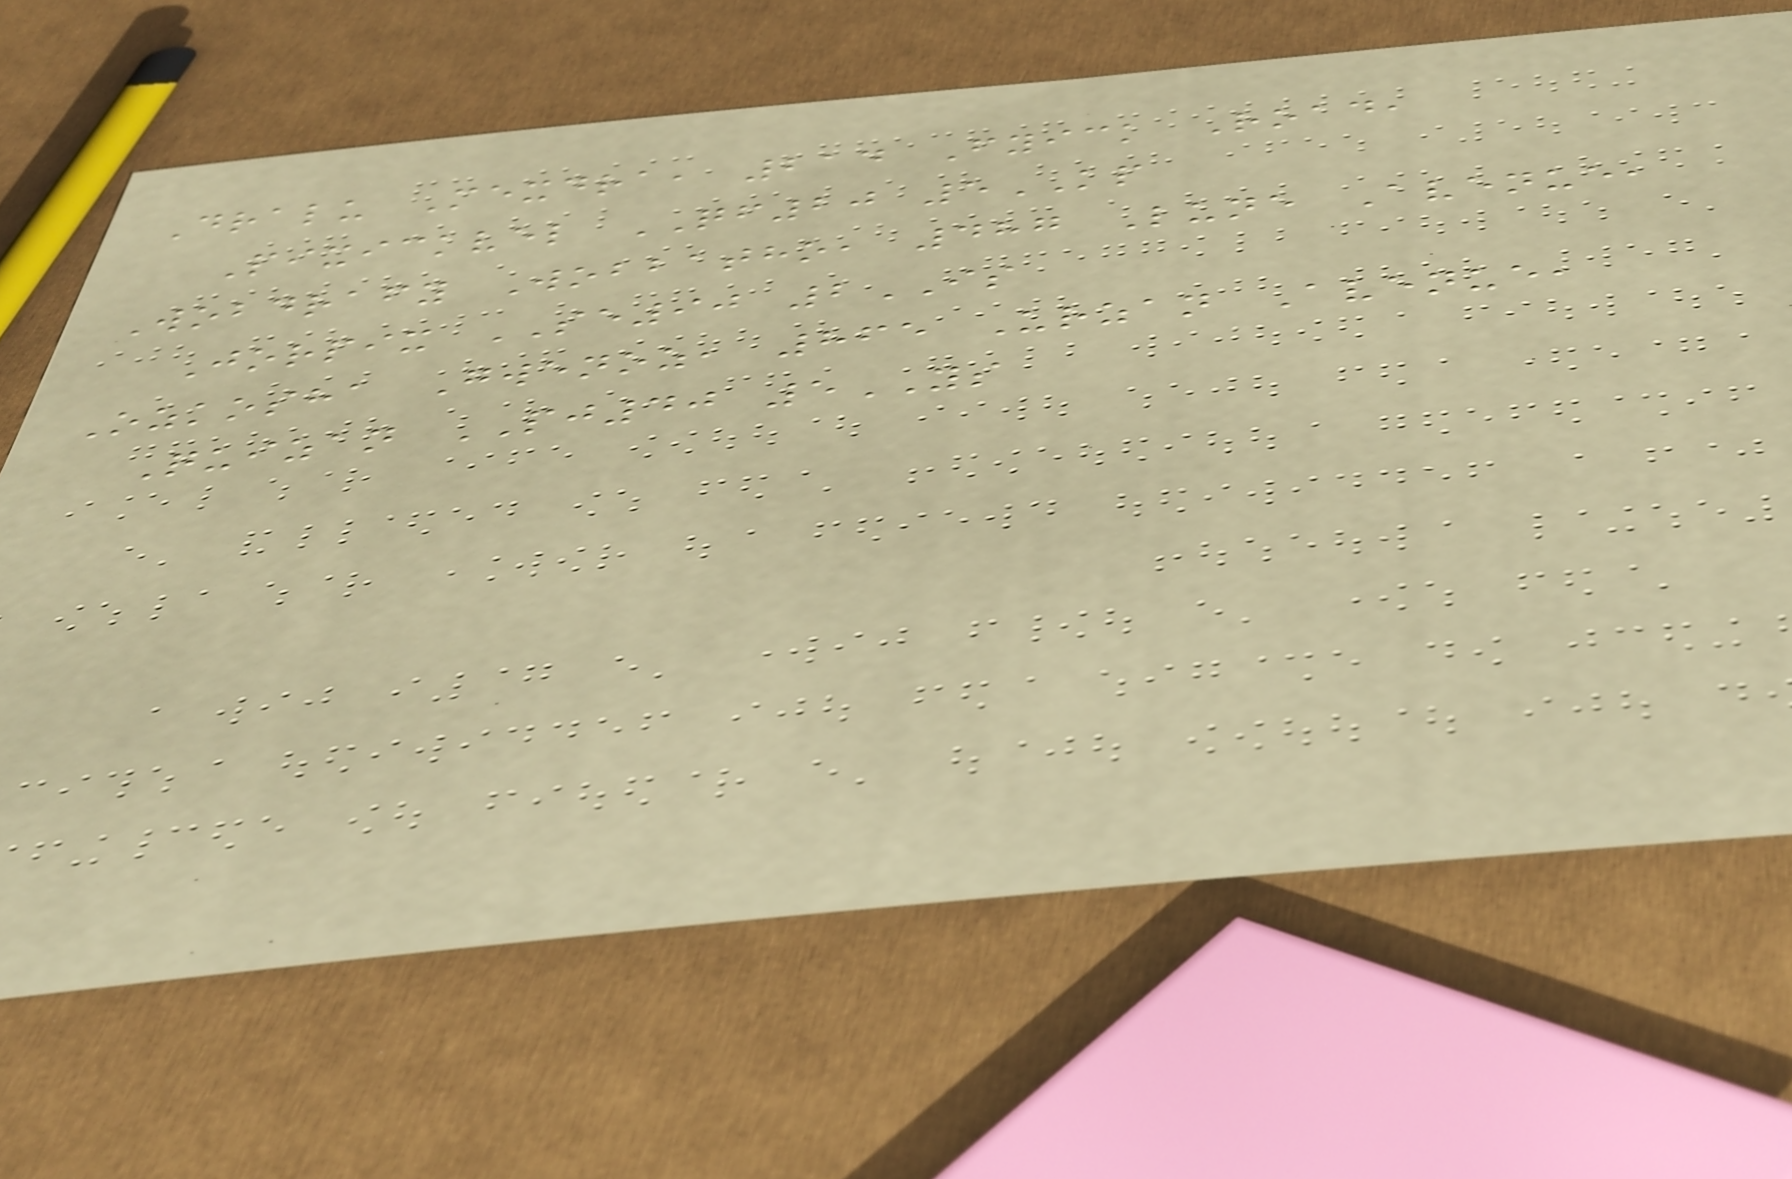Dralu Mexdra, 214 Fyick Road,
Pixickvel QF20 5KP
Wobdrafy Wobbatho, 487 Lune Avenue,
Jorpix SE90 2IS
Ozkosha Gwenoz, 865 Urzan Avenue,
Quizan PJ40 5YS
